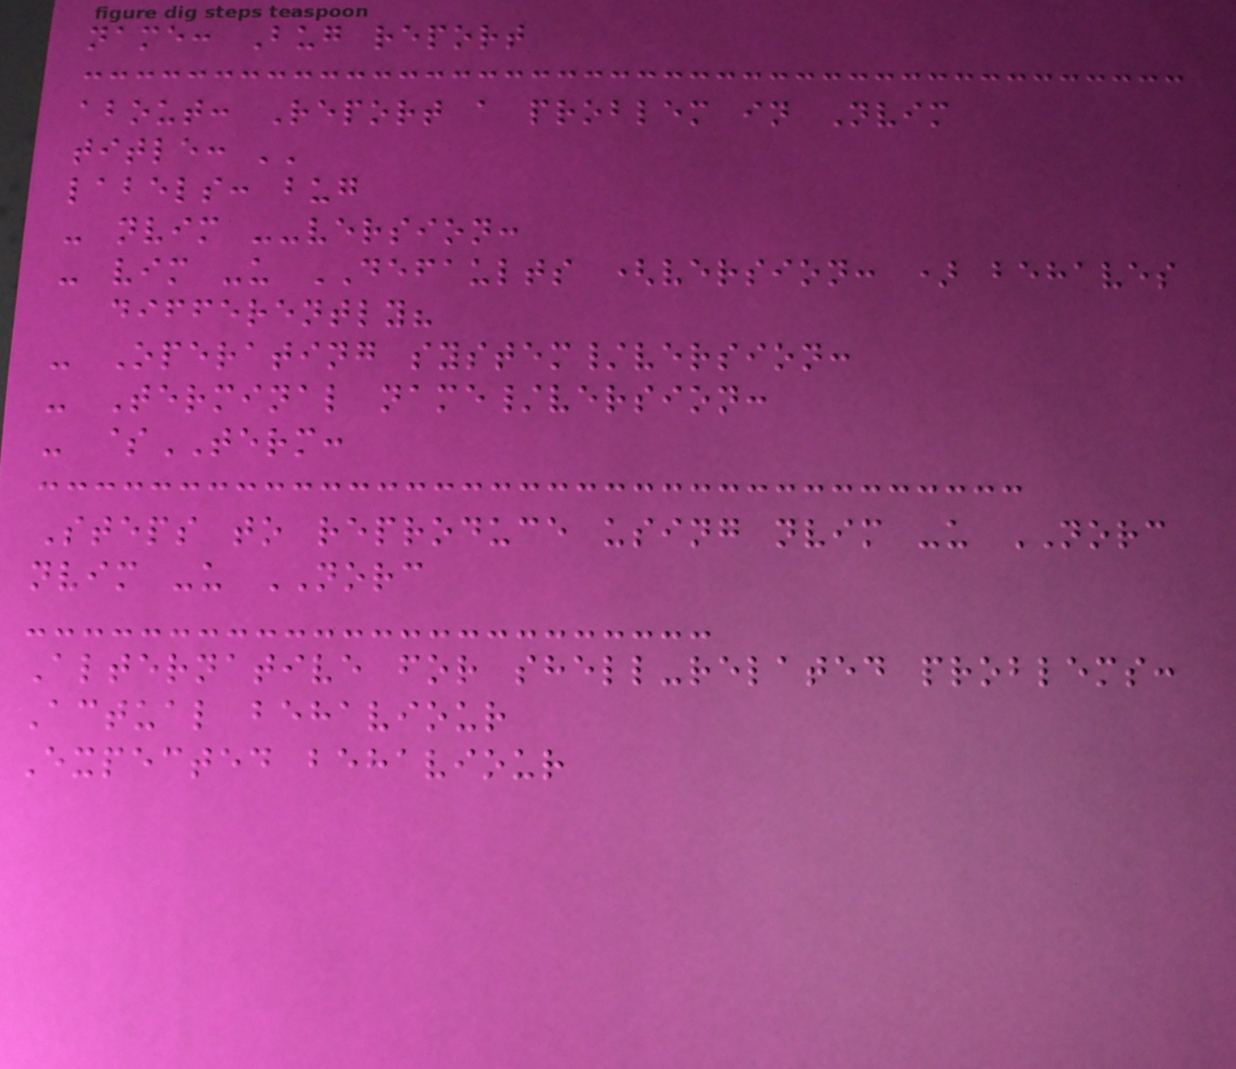name: Bug report
about: Report a problem in Nvim
title: ''
labels: bug
- nvim --version:
- vim -u DEFAULTS (version: ) behaves
differently?
- Operating system/version:
- Terminal name/version:
- $TERM:
Steps to reproduce using nvim -u NORC
nvim -u NORC
Alternative for shell-related problems:
Actual behaviour
Expected behaviour
